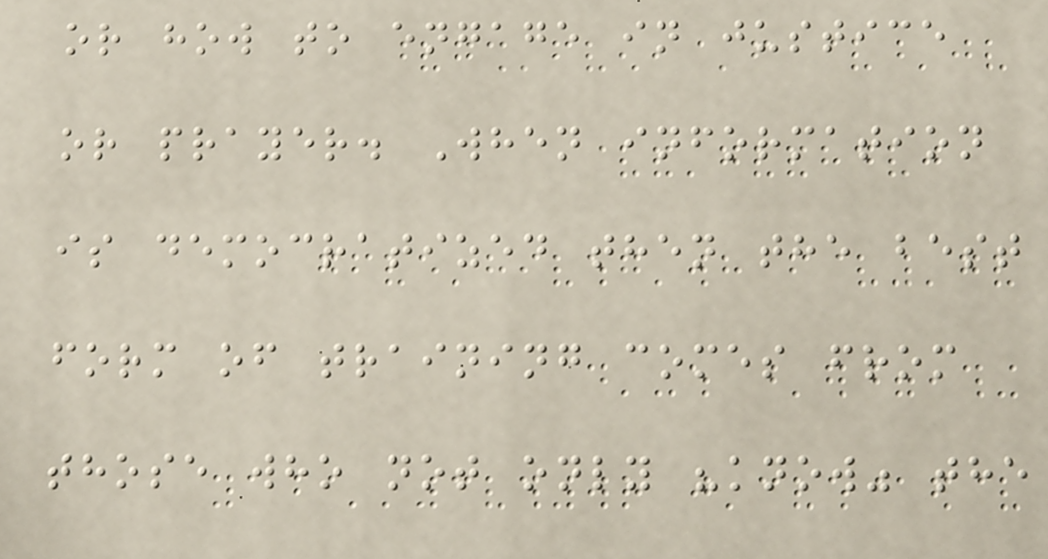or how to engage in justice
or prayer. When information
is democratized then the best
form of training comes from
those who not only "know" the
